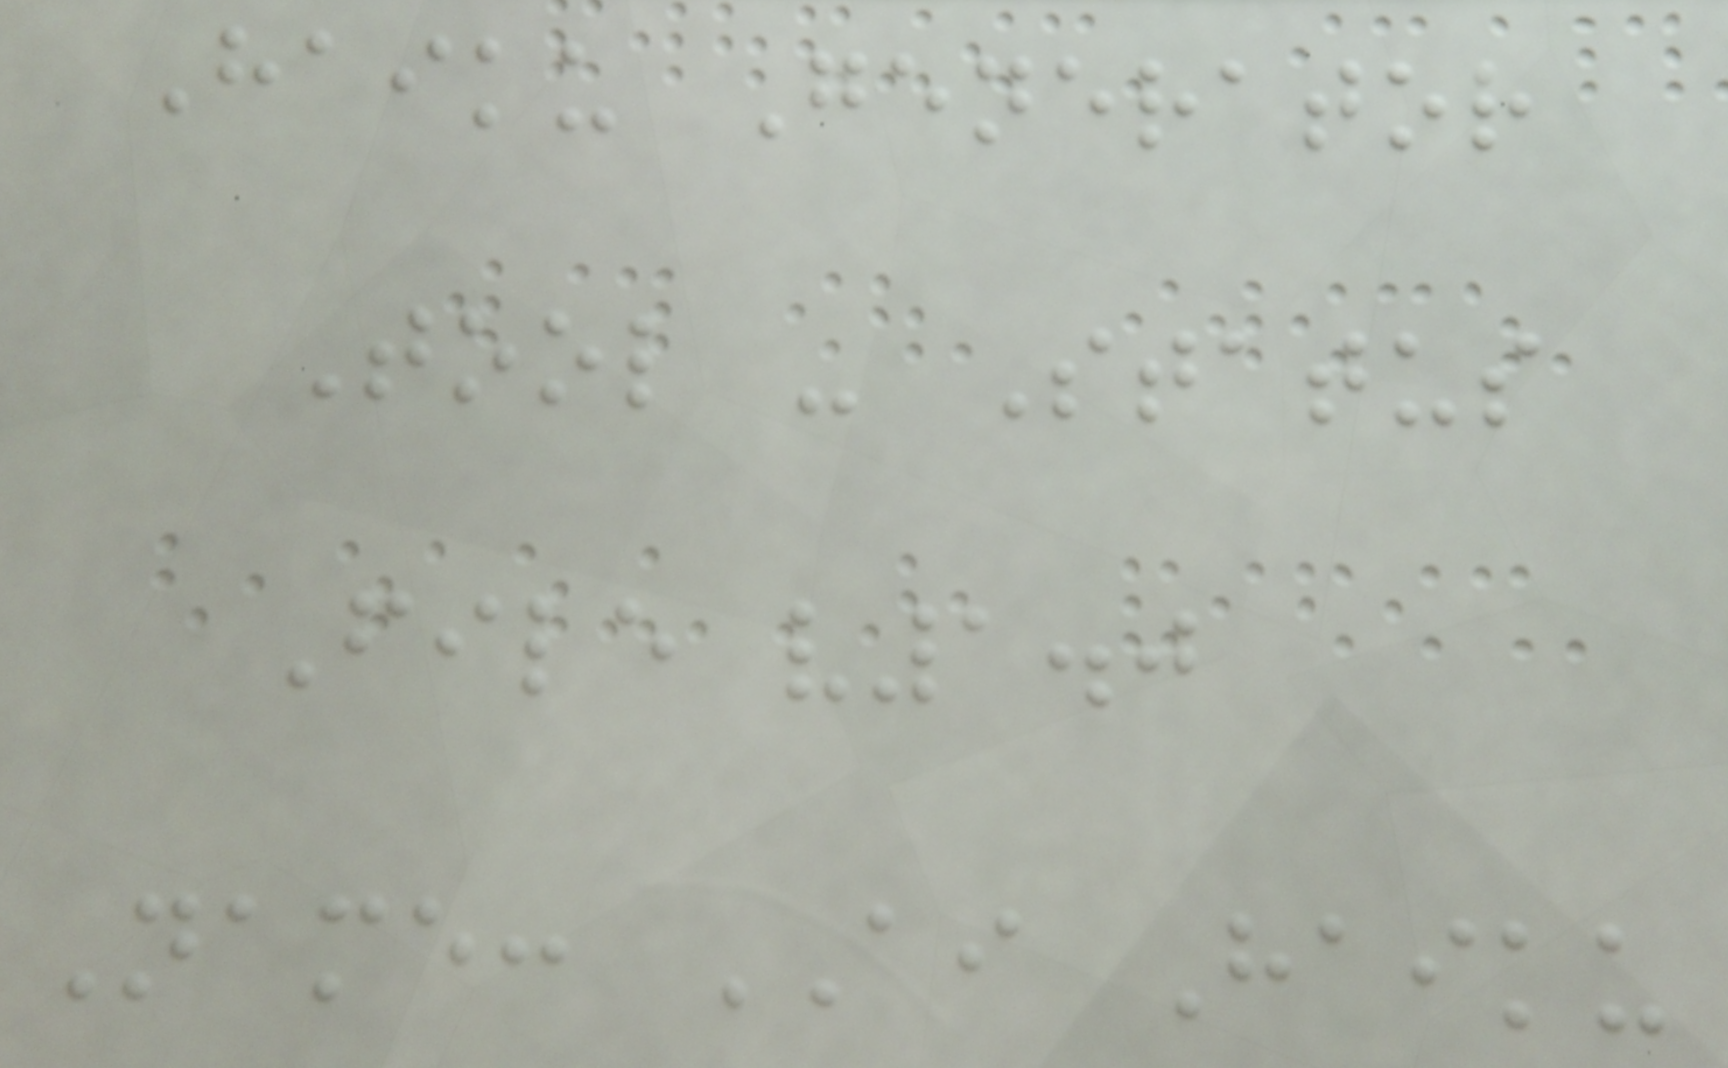Haiku Generator
Tool - Status
File v1.0
Name: AI Haiku
